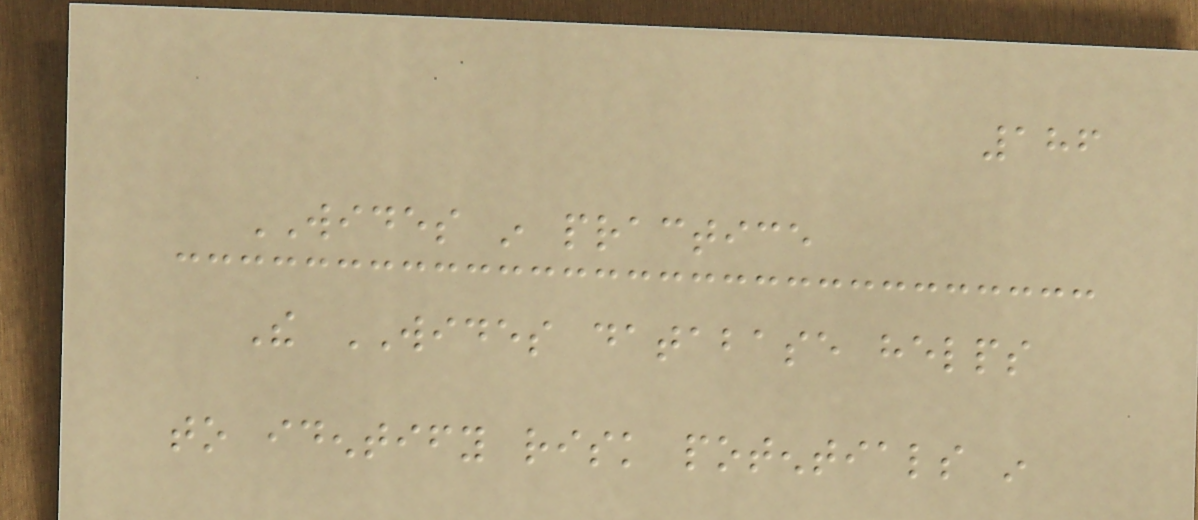186
WIDES in practice
The WIDES database helps
to identify risk potentials in
